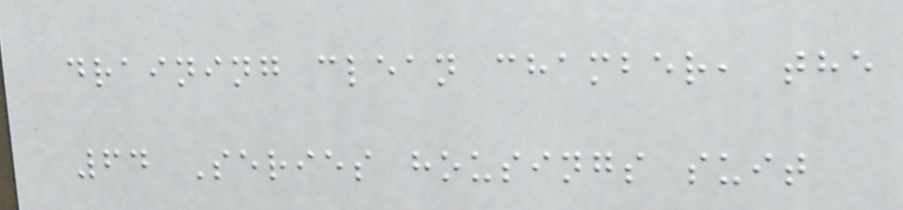draining clean chamber, the
64 Series housings suit
